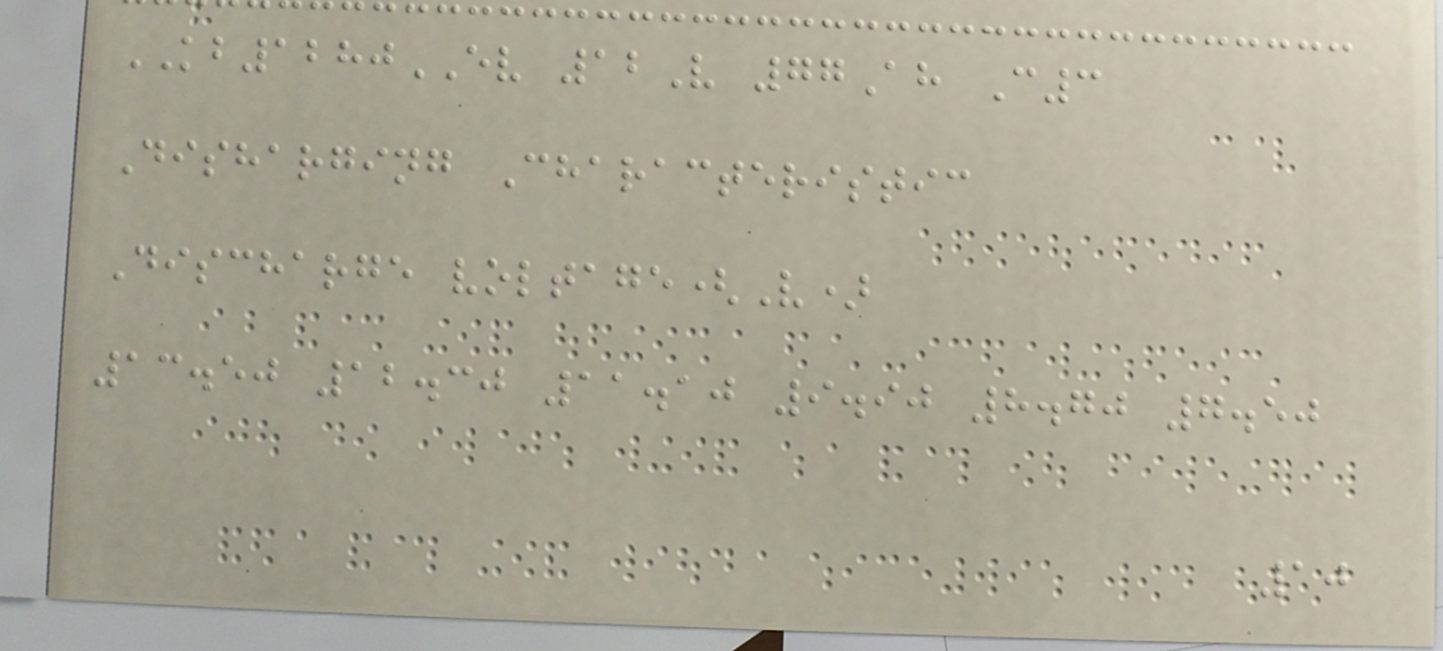KB1280EV 12V 77Ah C3
Disharging Characteristic
Discharge voltage(V)
13.50 12.30 11.10 9.90 8.70 7.50
10
